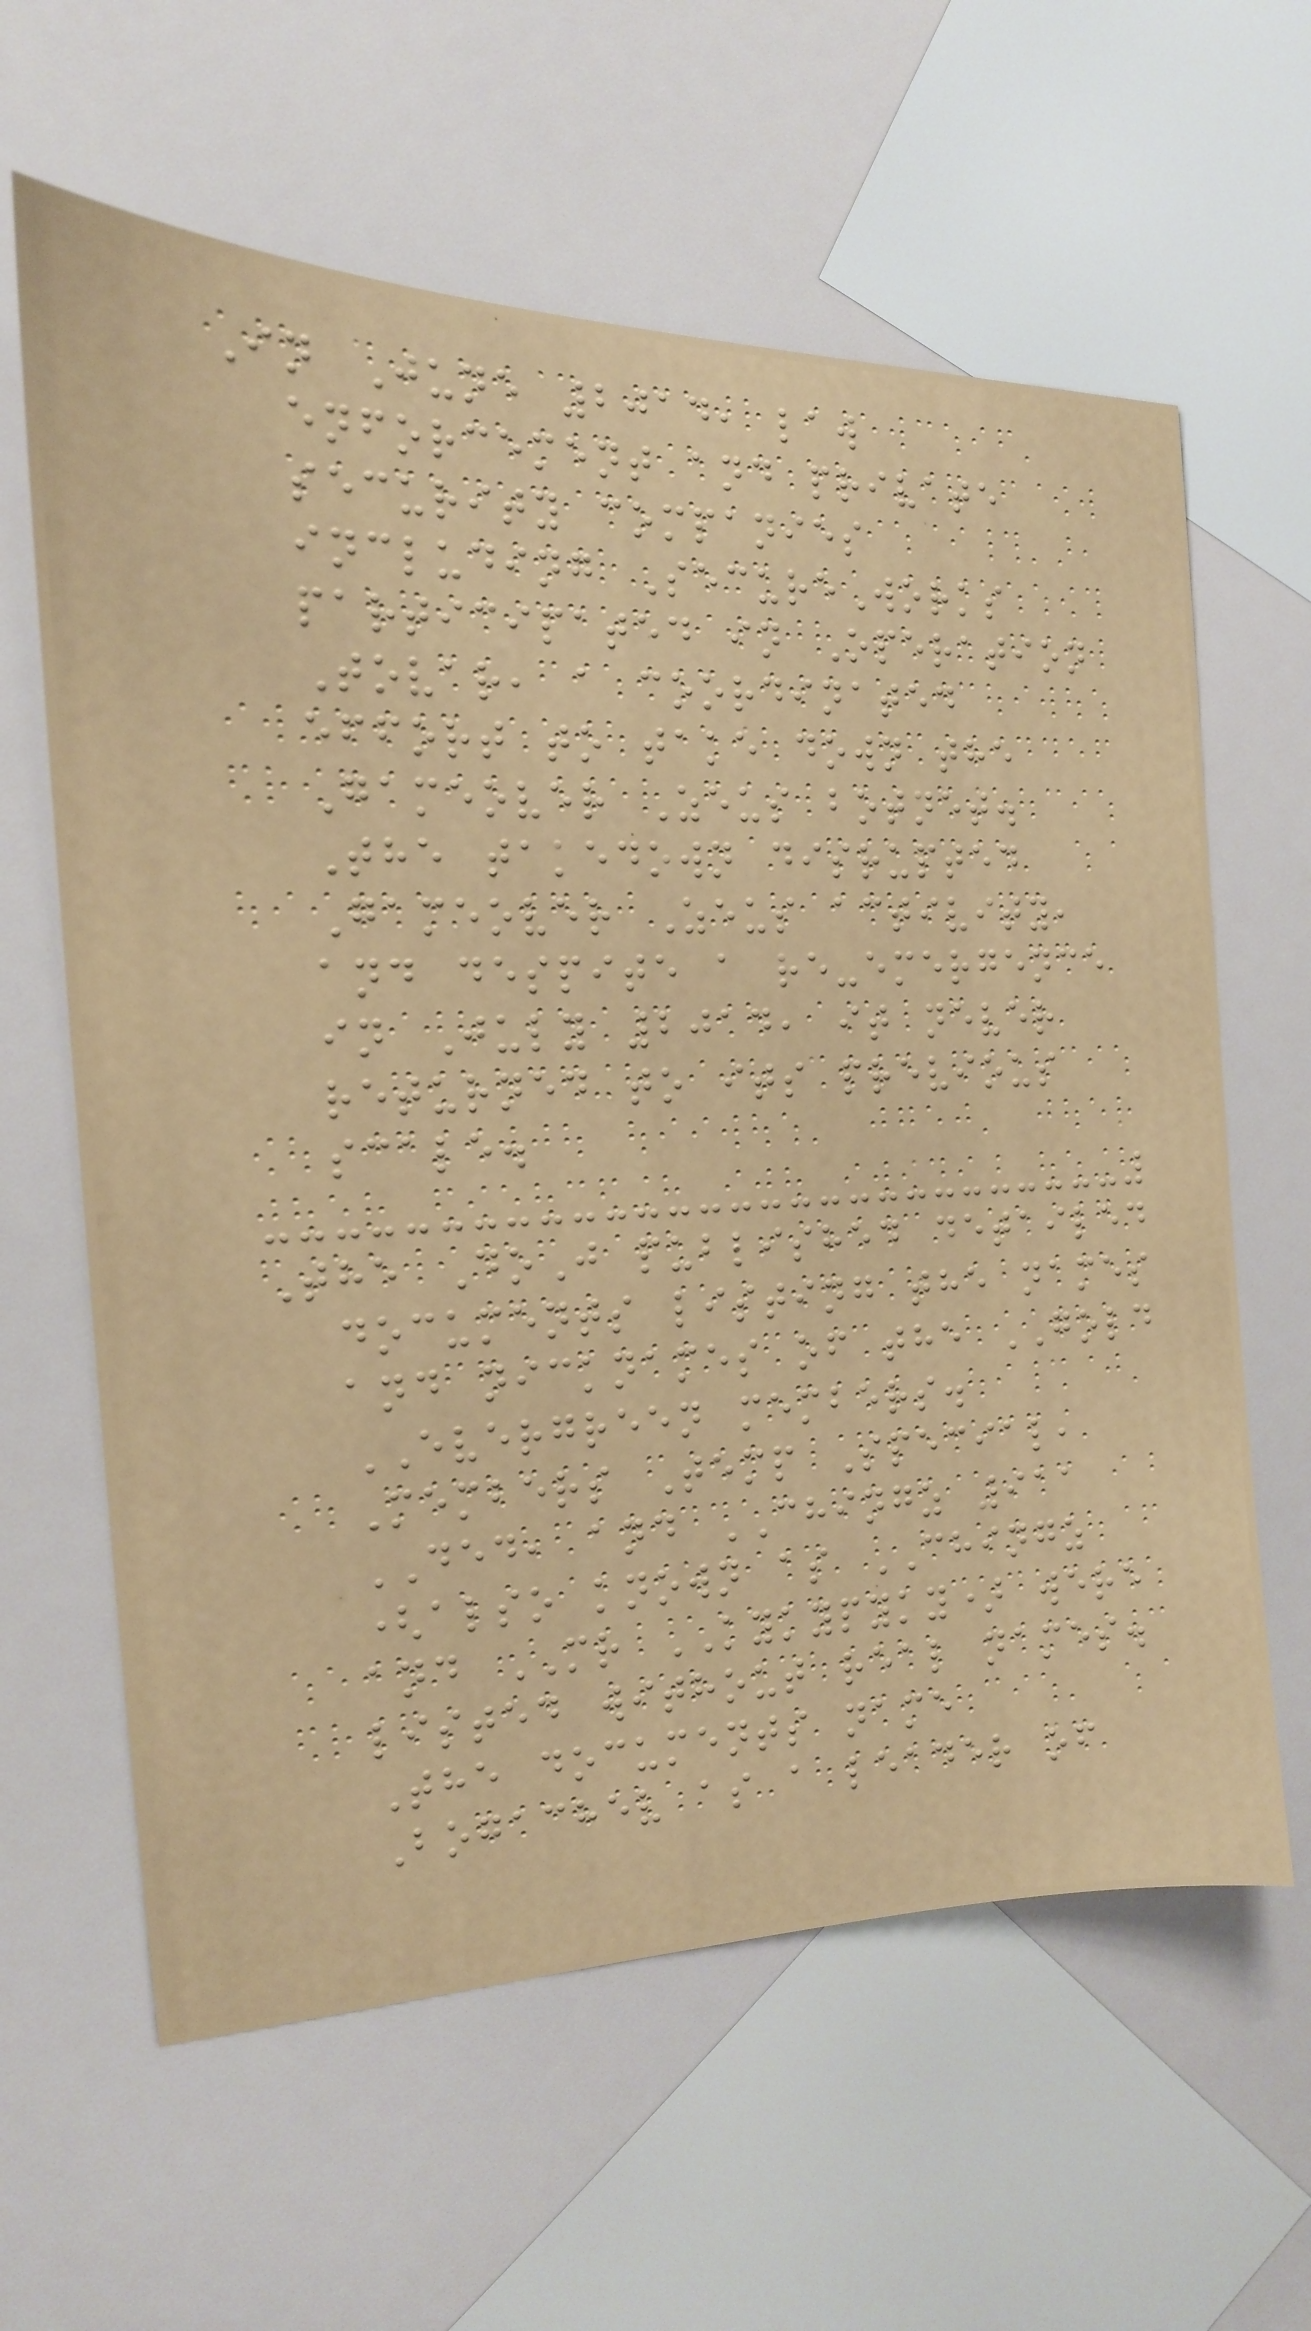In June 2014, law
enforcement and private
security companies
including SecureWorks
participated in Operation
Tovar, a coordinated
effort to take down the
Gameover Zeus botnet.
The takedown disrupted
Gameover Zeus activity,
and despite a re-emergence
in July 2014, it never
returned to its previous
scale.
The DoJ published detailed
documents listing the names
and nicknames of the GOLD
EVERGREEN members.
Members Temp Special,
DED, and CHINGZ 911
(also known as CHINGZ
and MR KYKYPYKY) were
listed without real names.
The documents name
Bogachev as a leader of
